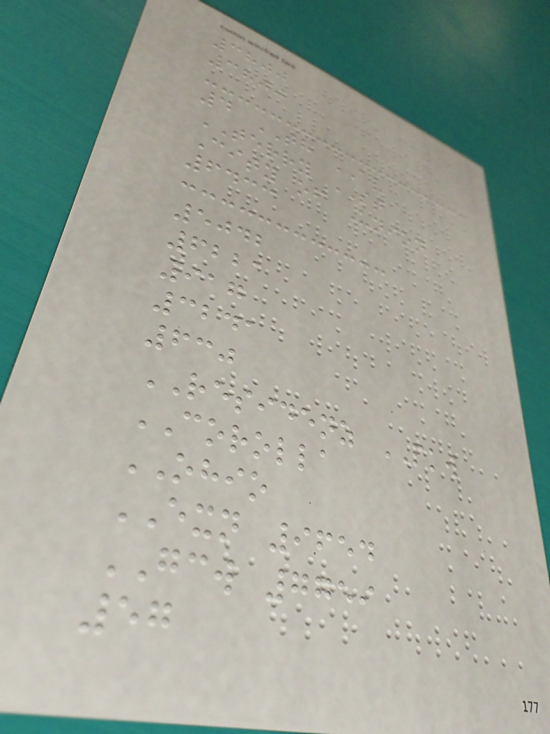3800
3800
4 TH AV
TERRY ST
City of Union
6433
5042
6221
917
3241
630
RESIDENZ PKW
COROLLA
OHIO
EXN 9654
GCW 7759
57
